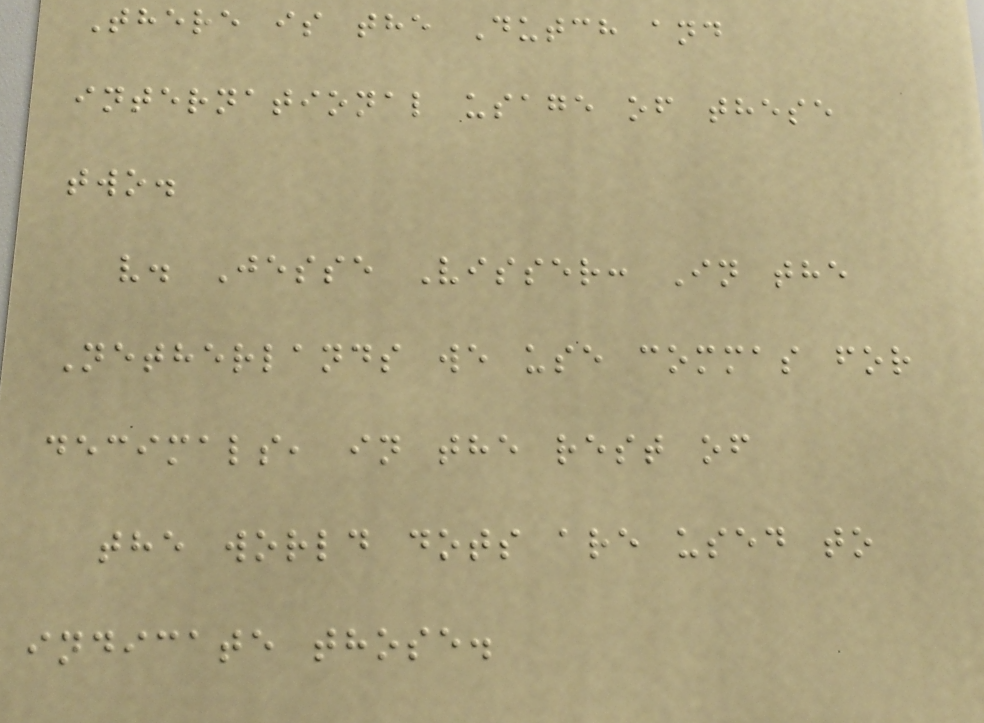There is the Dutch and
international usage of these
two.
v. Jesse Visser: In the
Netherlands we use commas for
decimals, in the rest of
the world dots are used to
indicate those.
